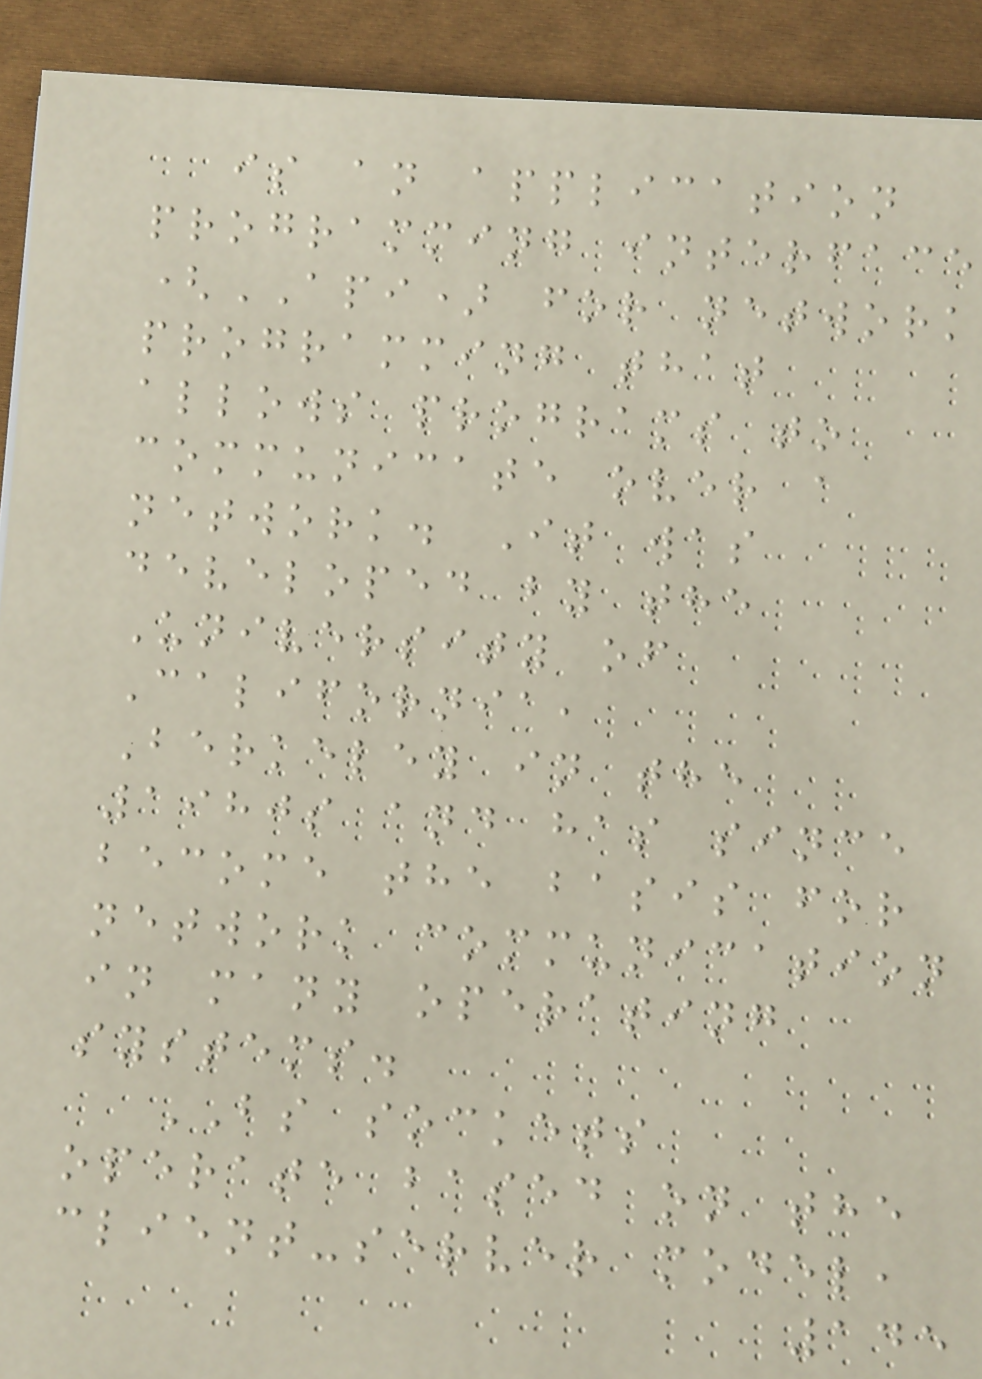is an application
programming interface
(API) for network
programming that
allows programs to
communicate over a
network. It was
developed by the
University of
California,
Berkeley in the
1980s and has since
become the basis for
network communication
in many operating
systems.
BS sockets
operate based on the
client-server model,
145
